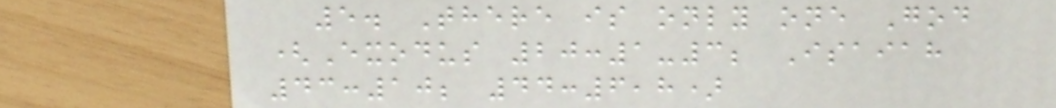5. There is only one God
(Exodus 20:1-3; Isaiah
43:10; 44:6,8)
